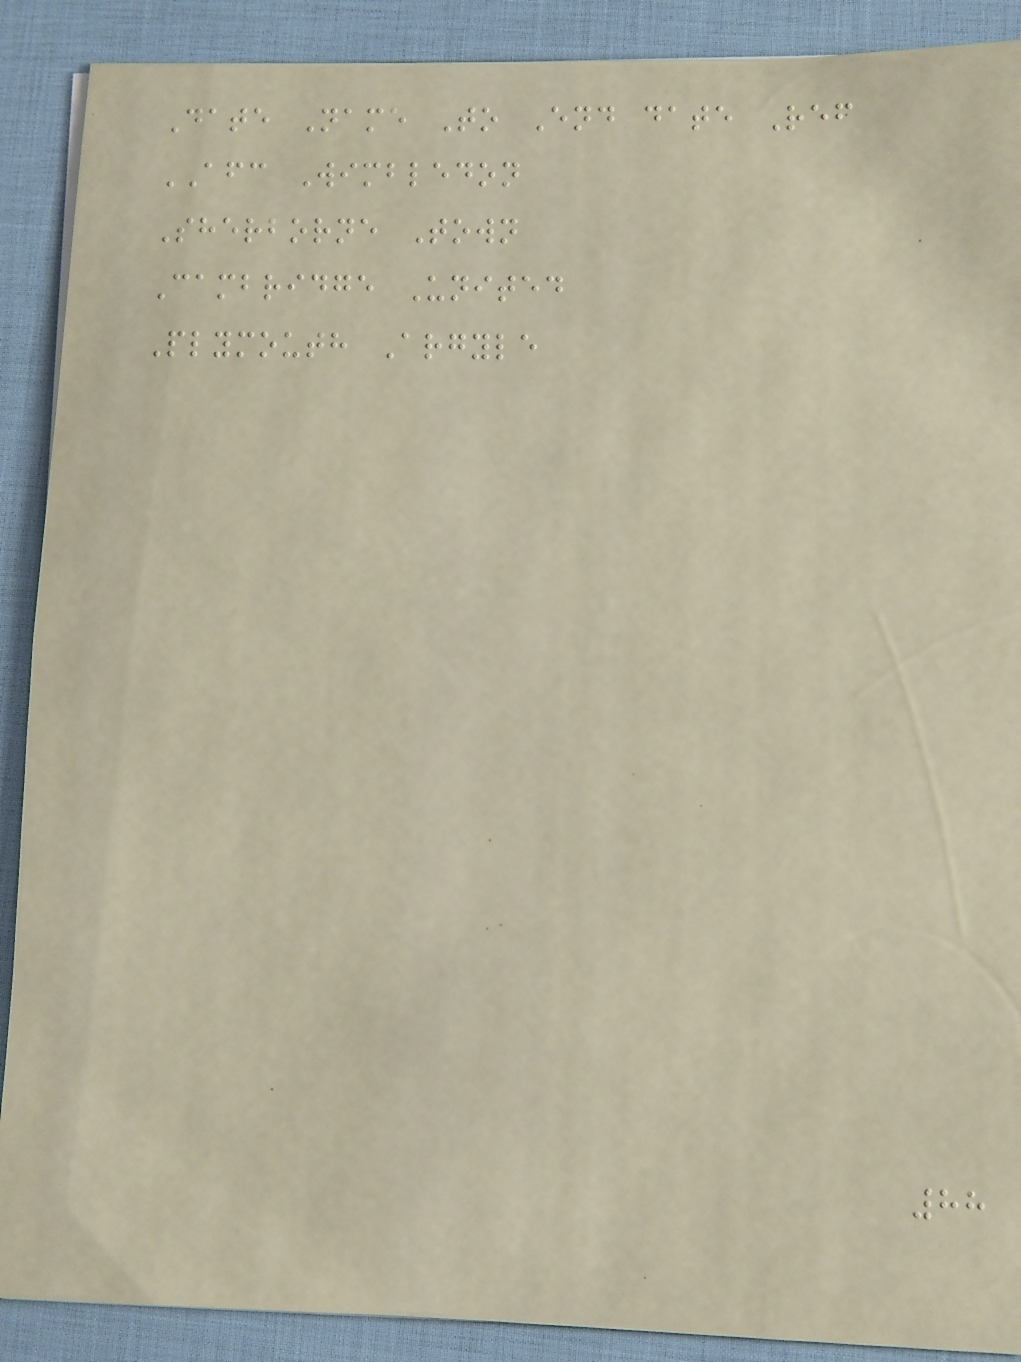Date Name To End date Ref
AFC Wimbledon
Sherborne Town
Cambridge United
Plymouth Argyle
88
